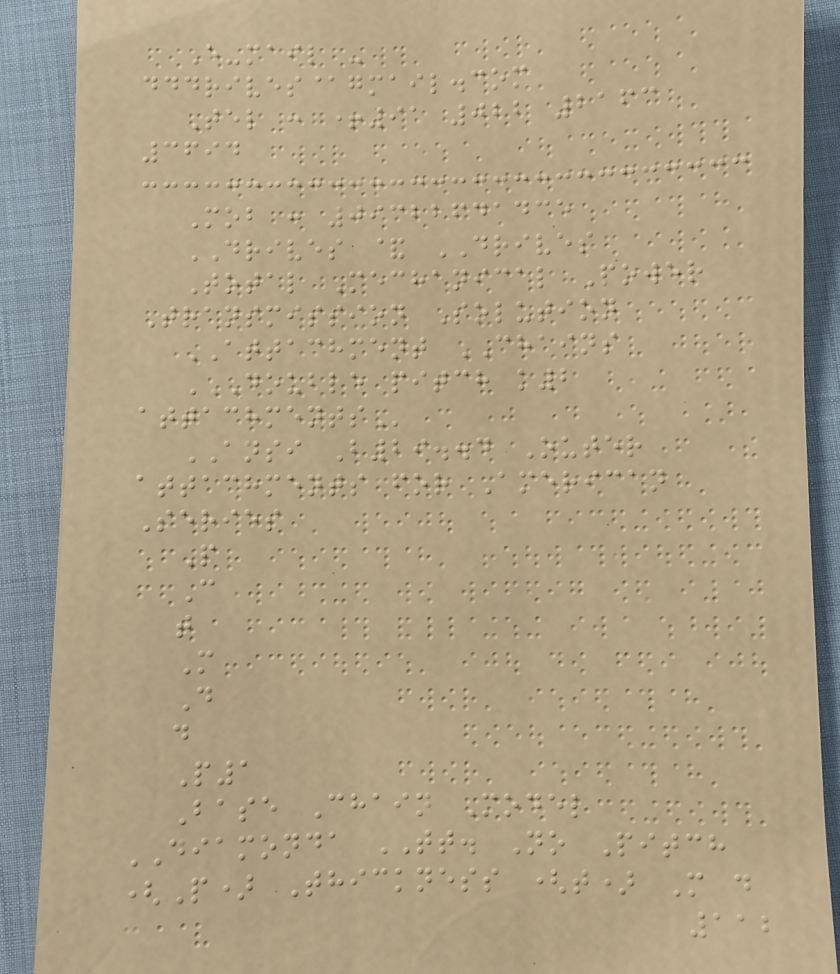E-mail -
dddrives@gmail.com
Tel : +91 022 2163
3694
Mob : 09322641435
DRIVES & DRIVES
Total Mechanical Power
Transmission Solution
ATTACHMENT CHAINS
DOUBLE PITCH K2
ATTACHMENTS
ANSI B29..4 Outer
attachments for American
Series
P
C
t
M
D
d
P1
Base Chain Model
DIAMONDA TT. No Pitch
(P) Thickness (t) M d
112
